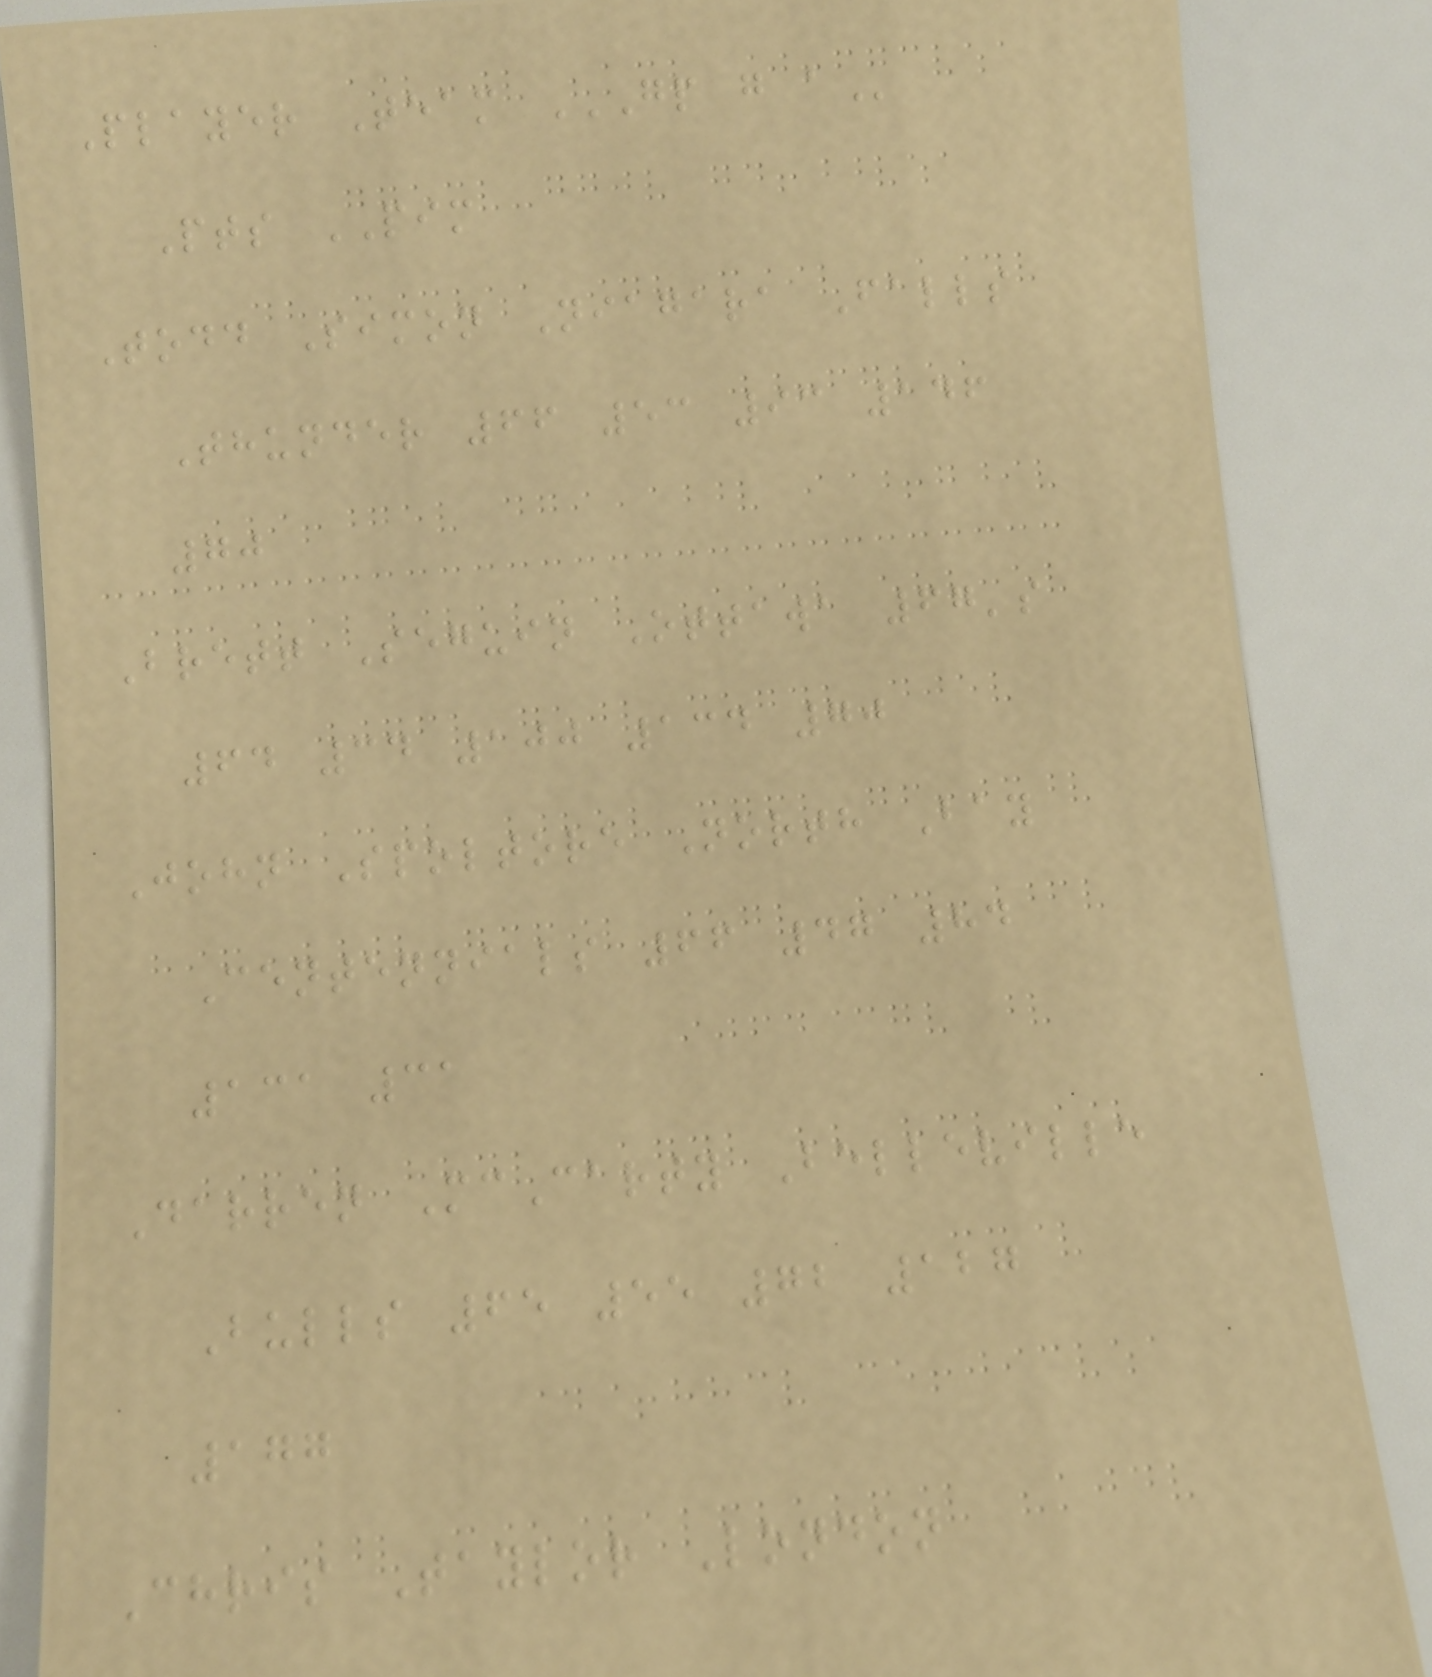Player Team GP G A
Pts PIM
Todd Simon Niagara Falls
Thunder 66 53 93 146
70
Brett Seguin Ottawa 67's
64 34 100 134 70
John Spoltore North Bay
Centennials 66 47 84
131 31
Darren McCarty Belleville
Bulls 65 55 72 127
177
Chris Taylor London
